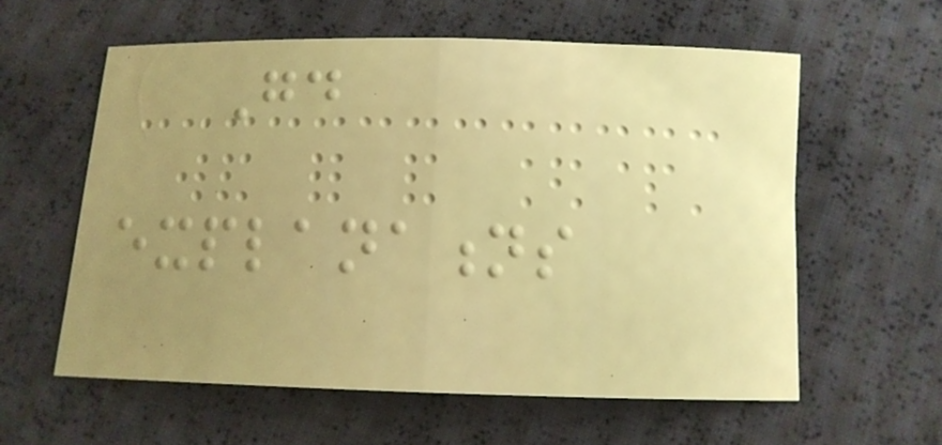Good
explanations
